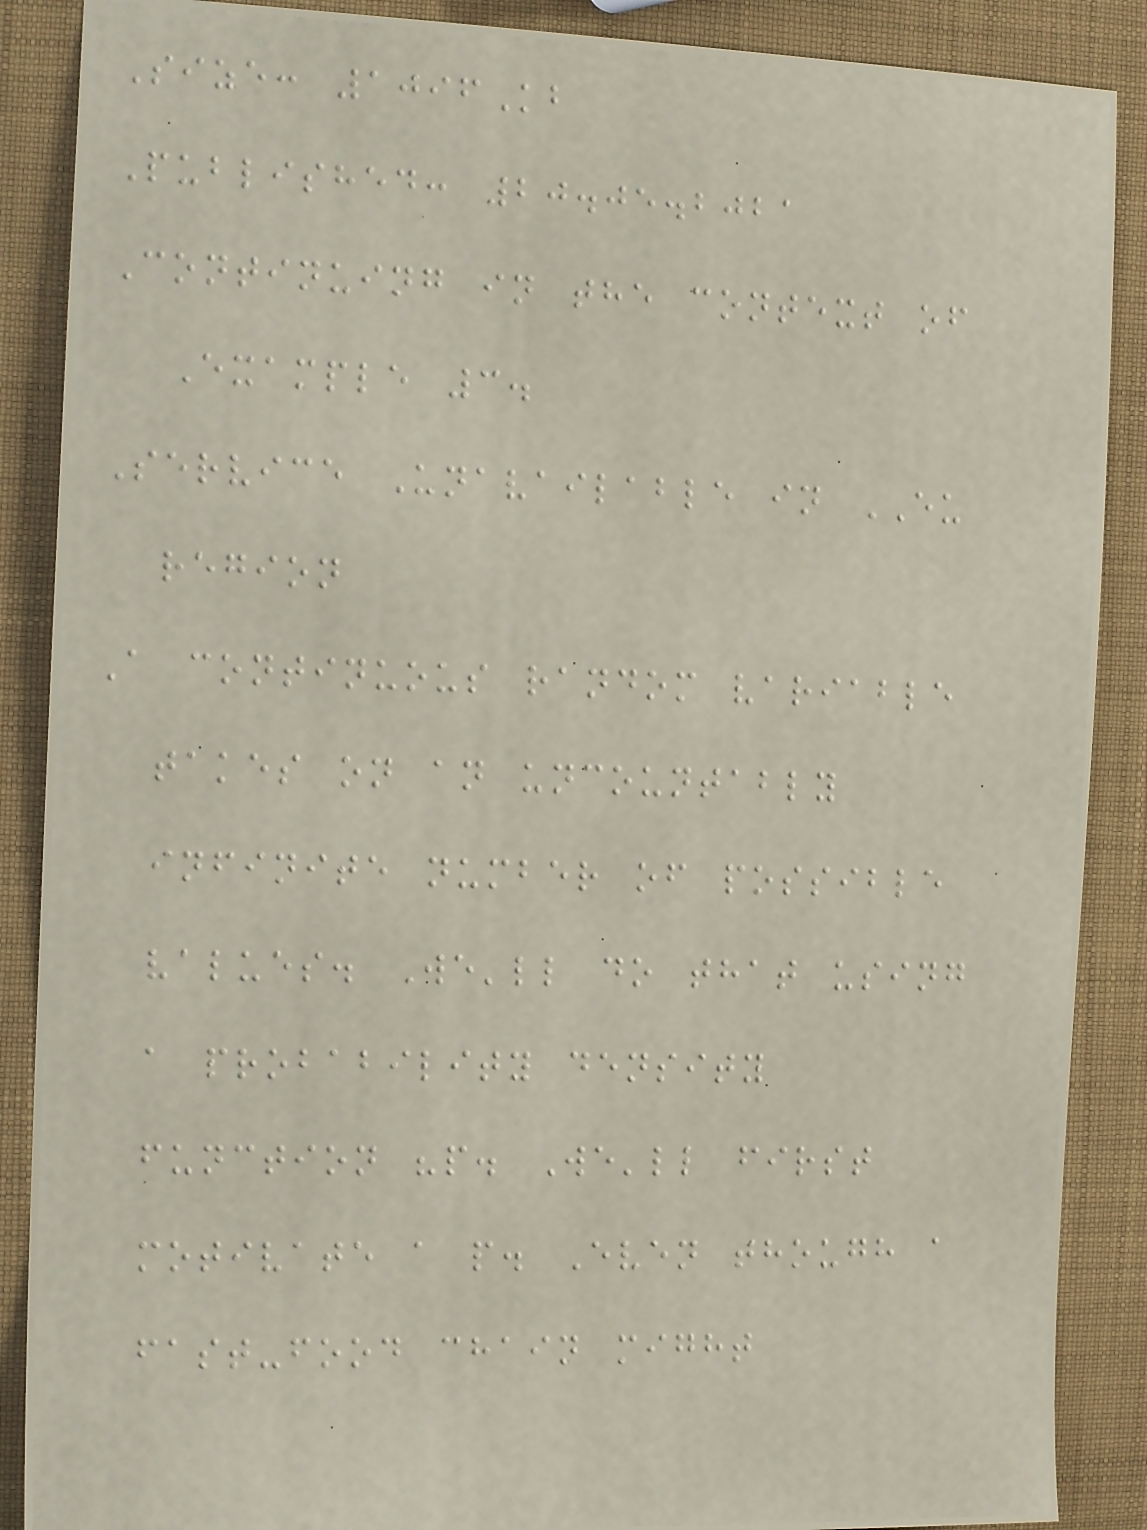Size: 1096Kb
Published: 20.05.2021
Continuing in the context of
Example 3.
Service Unavailable in EU
region
A continuous random variable
takes on an uncountably
infinite number of possible
values. We'll do that using
a probability density
function "p. We'll first
motivate a p. Even though a
fast-food chain might
